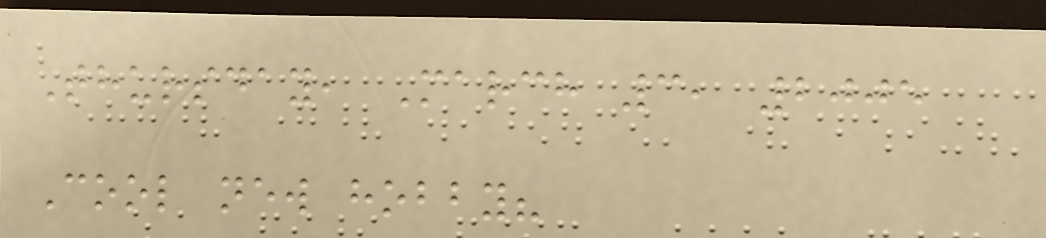Thursday, March 3, 2005
Cool new hobby?
